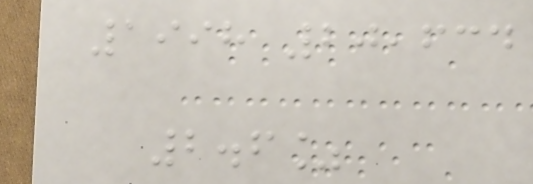1998 20,634
2.6%
